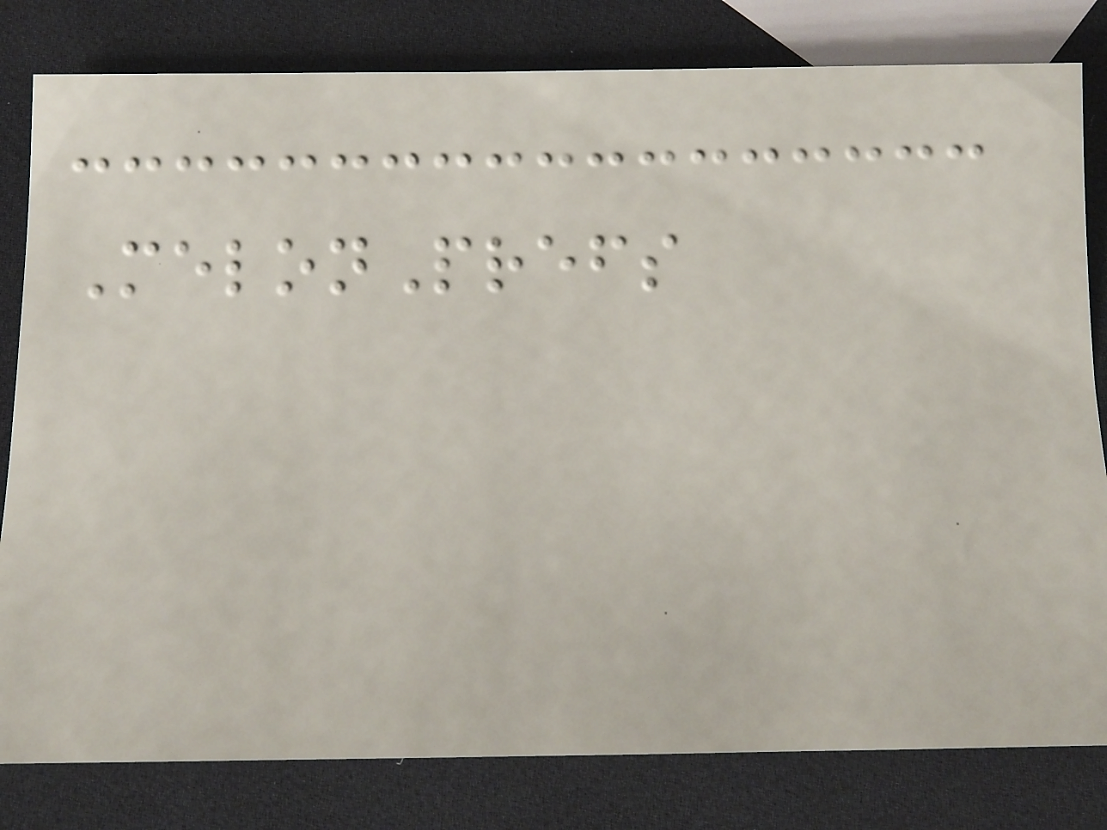MelonPrefs
